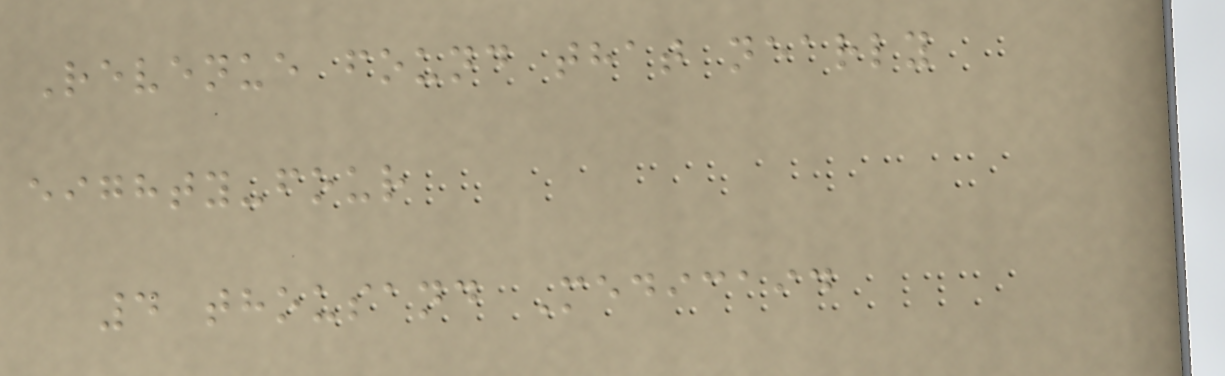Revenue found that nearly
eighty-four
4 thousand Medicaid
